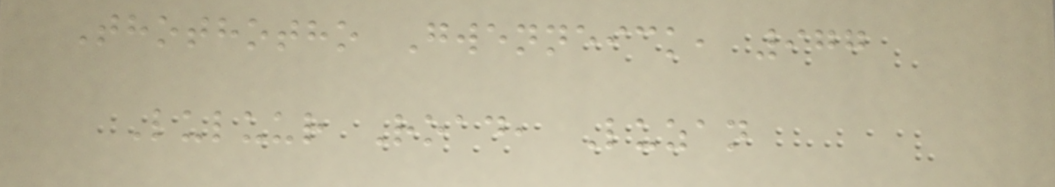Thothotho Gwenneick, 977
Luluur Road, Luzan
